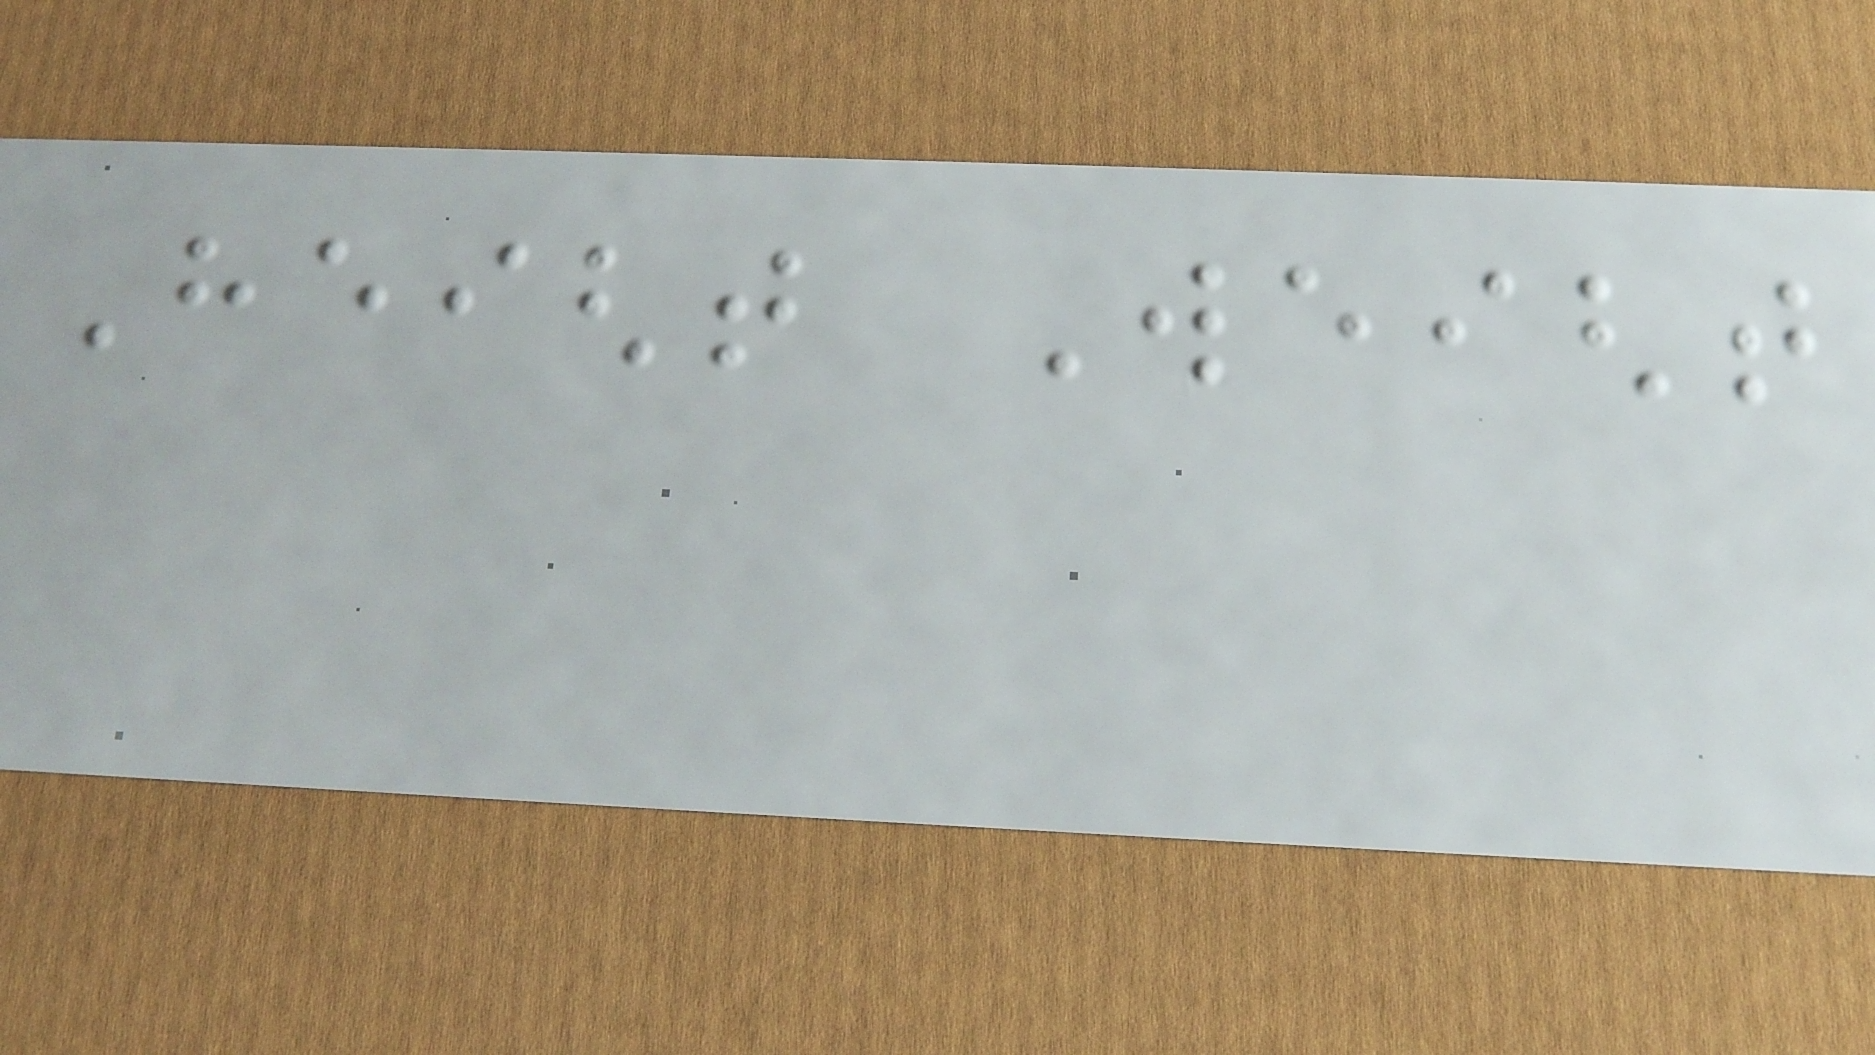Height Weight
